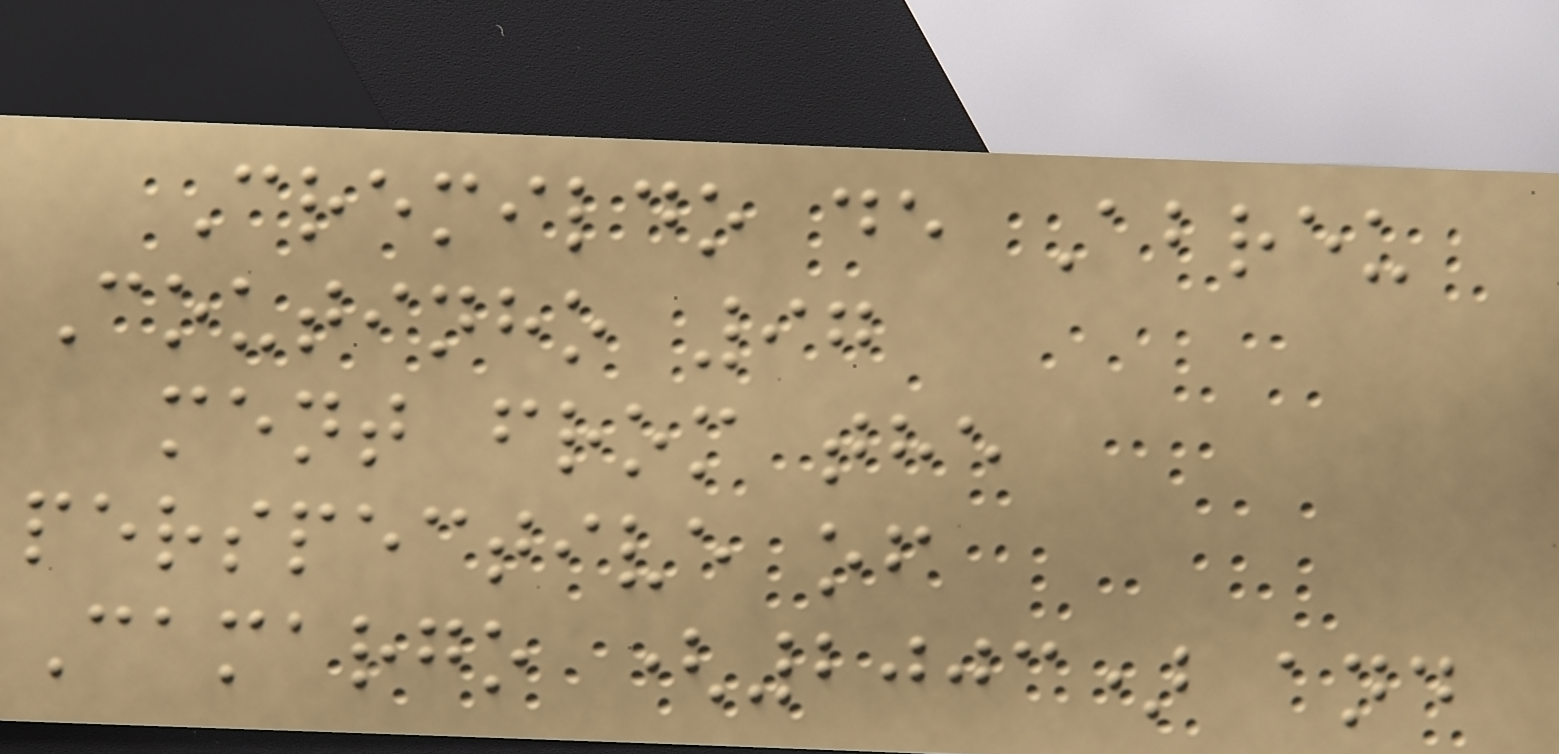Cremildo de Abreu
Coutinho 97
ment from the
perspective of
Camargo (2003) and
